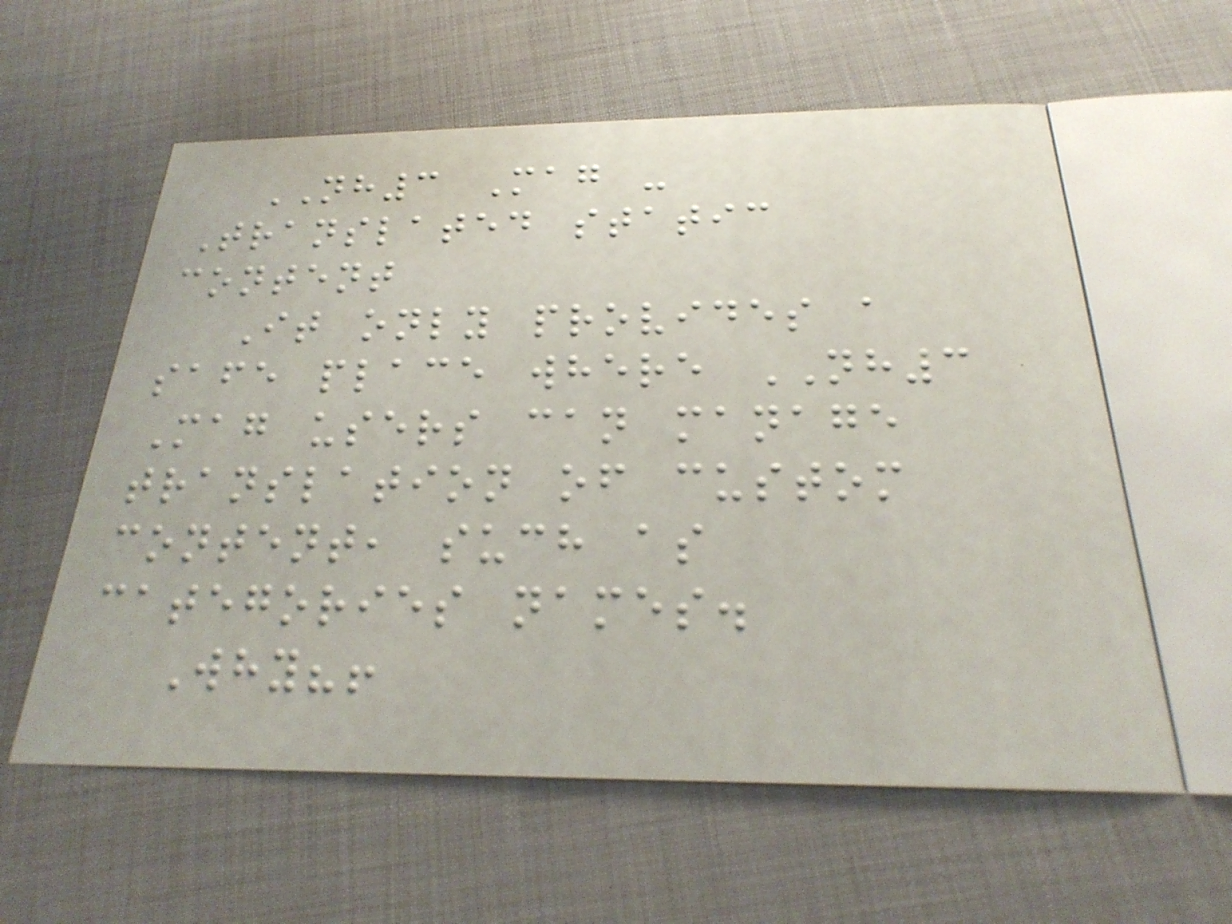NH3 Mag -
Translated static
content
It only provides a
safe place where NH3
Mag users can manage
translation of custom
content, such as
categories names.
Why?!
